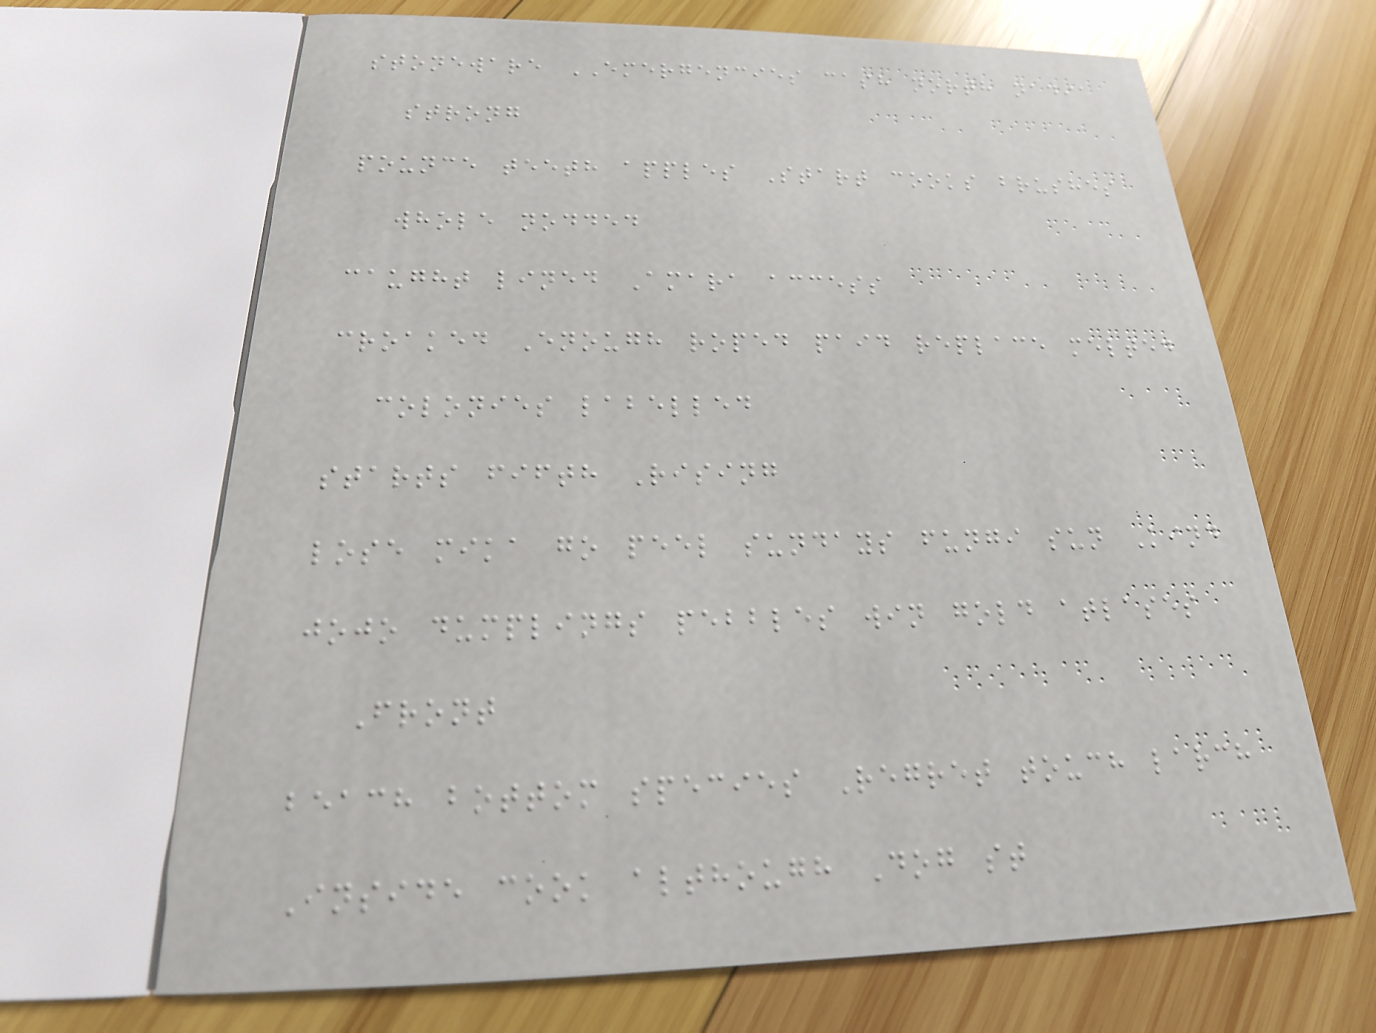stoneware EMERGENCIES cash north nadia
strong
pounce teeth apples Start cooks brushes
whole nodded
caught lined Amara access
croaked Enough roped paid replace melted
colonies labelled
starts fifth Rising
lose mika go peel sundays fungi sun Kind
jojo dumplings pebbles win gold atlases
Front
beach bottom species Regret touch larch
Inside cook although Dog st
